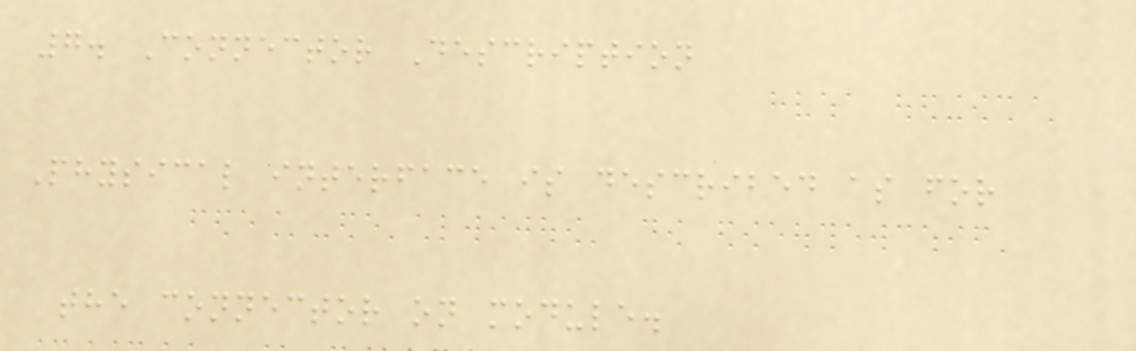7. Connector Description
Physical interface is described as for
the connector on module.
